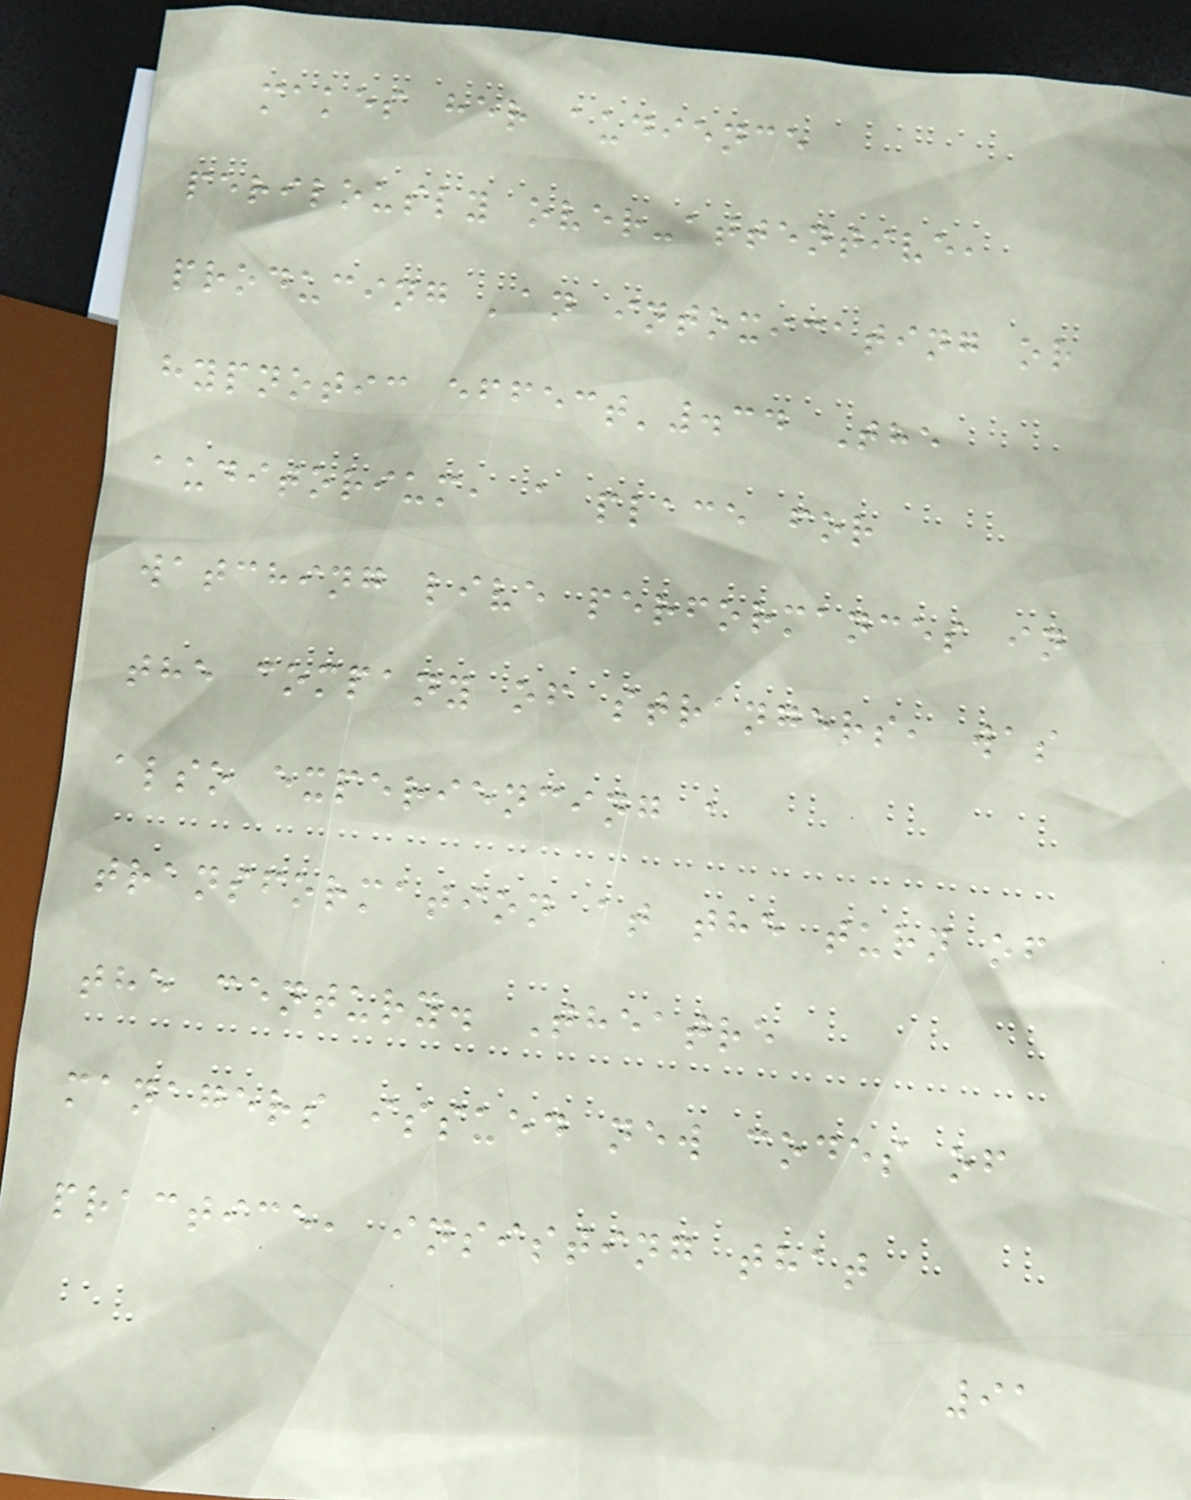makes her audience
perilously over-attentive,
producing 'an intoxicating or
hypnotic effect'.34 The
auditorium, a place for
watching live performances in
the company of strangers, was
also experiencing a
transformation at the turn of
the century. Theatre
managers issued new codes of
practice, insisting that
91
